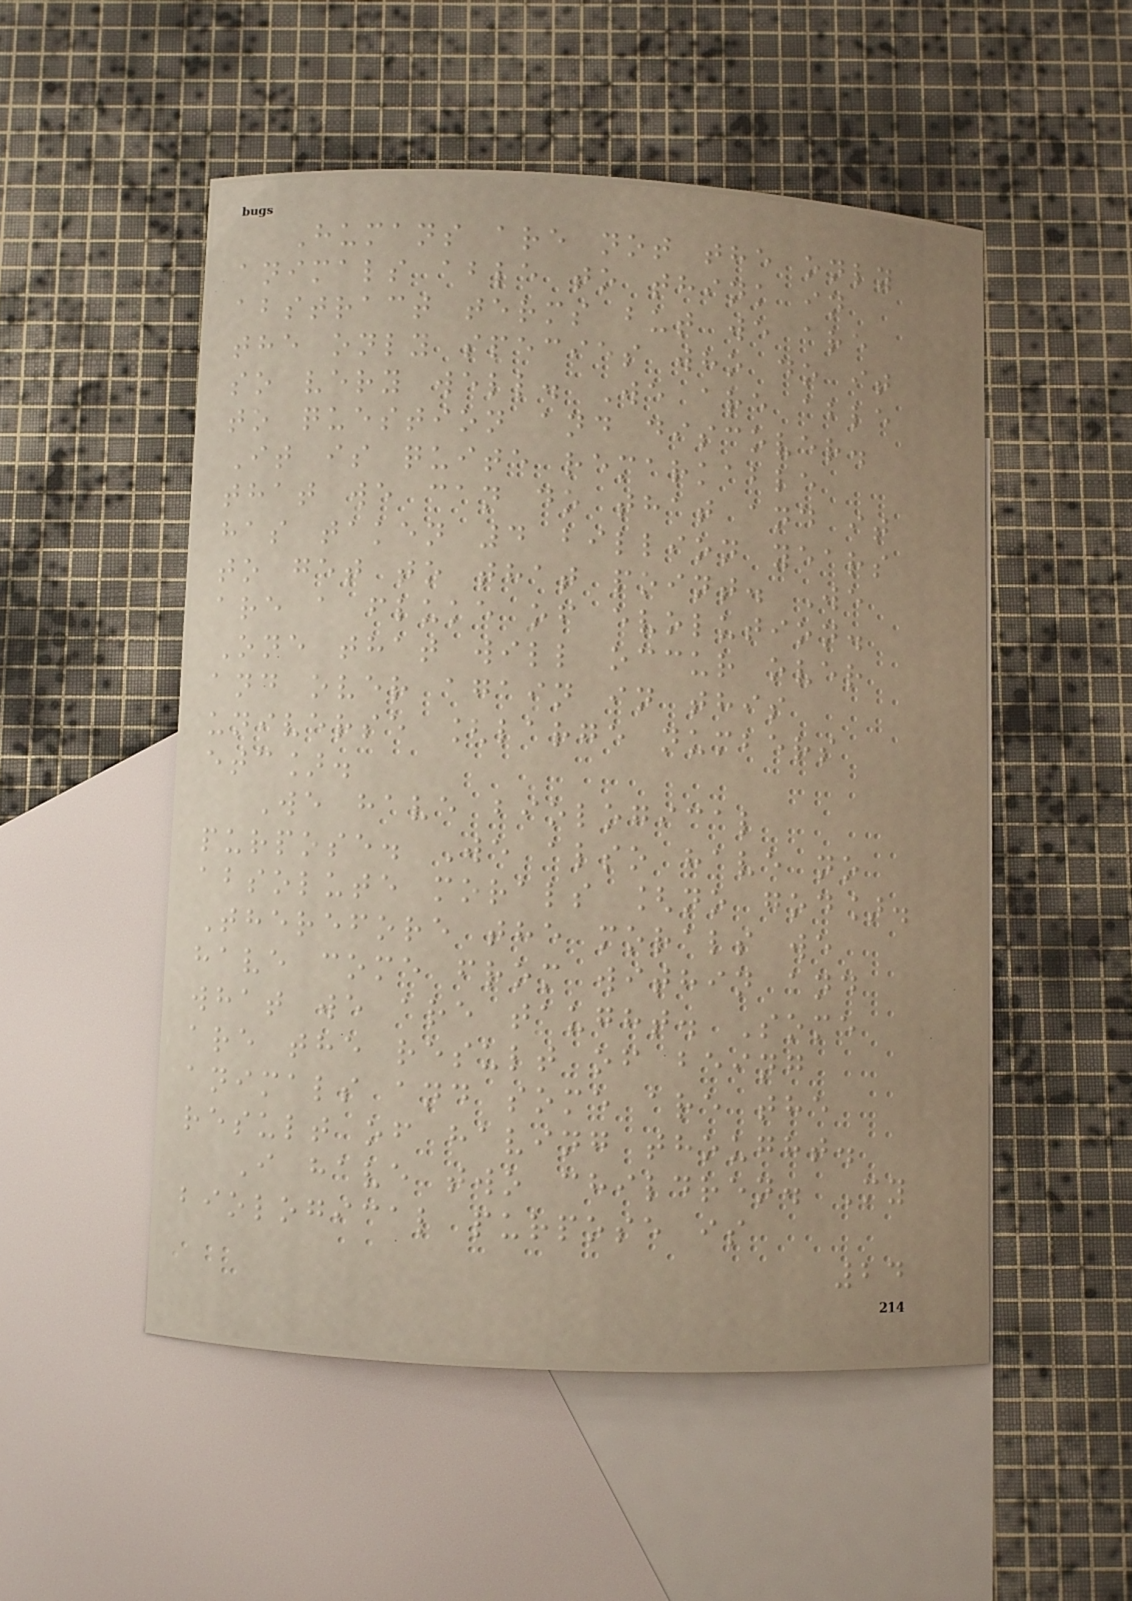Humans are not the only
animals able to think in
abstract terms but we are
the only species who do it
so very well. We are able
to question and discover.
It is quite remarkable
that we can do that and it
has taken 4 billion years
to get to that point. We
are a fluke of evolution.
One that will occur over
and over again in this
universe [large numbers
etc].
We have biological
purpose. We also have no
absolute morals [no god].
Therefore the morals we
have come from within and
what we are taught. Some
are the result of being
animals and some are the
result of having thought.
I have two children. My
biological purpose is
24
